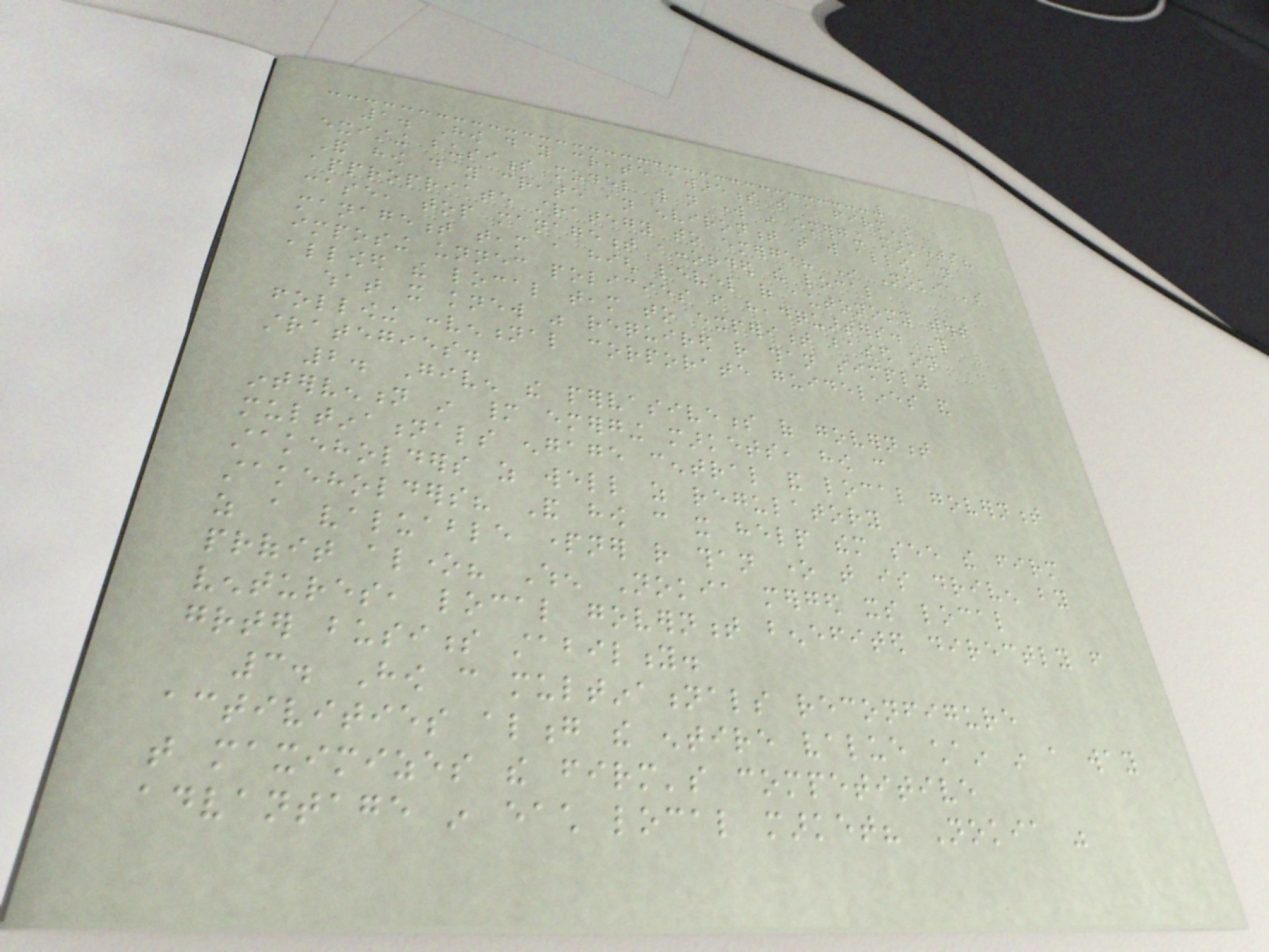1. How do you create awareness that a firm's
existing business model will not work in emerging markets?
And how do you create an environment that will allow an
appropriate strategy to emerge? In Nokia's
case, top management accorded the local
management team a high level of autonomy without
imposing unnecessary policies from headquarters. This
allowed the local team to experiment based on
what it knew was required rather than simply
following conventional corporate guidelines and
strategies.
2. Given the pervasiveness of government
intervention in many emerging markets, how can
multinationals engage central and local government
stakeholders as well as regulatory
stakeholders? And how can it help them see the firm
as a valuable partner rather than one that is driven by
profit alone? When Nokia merged its local
ventures, local government benefited directly from
greater business stability.
3. How can multinationals reconfigure
activities along the entire value chain in a way
that maximizes the firm's competitive
advantage in each local market? Nokia was
